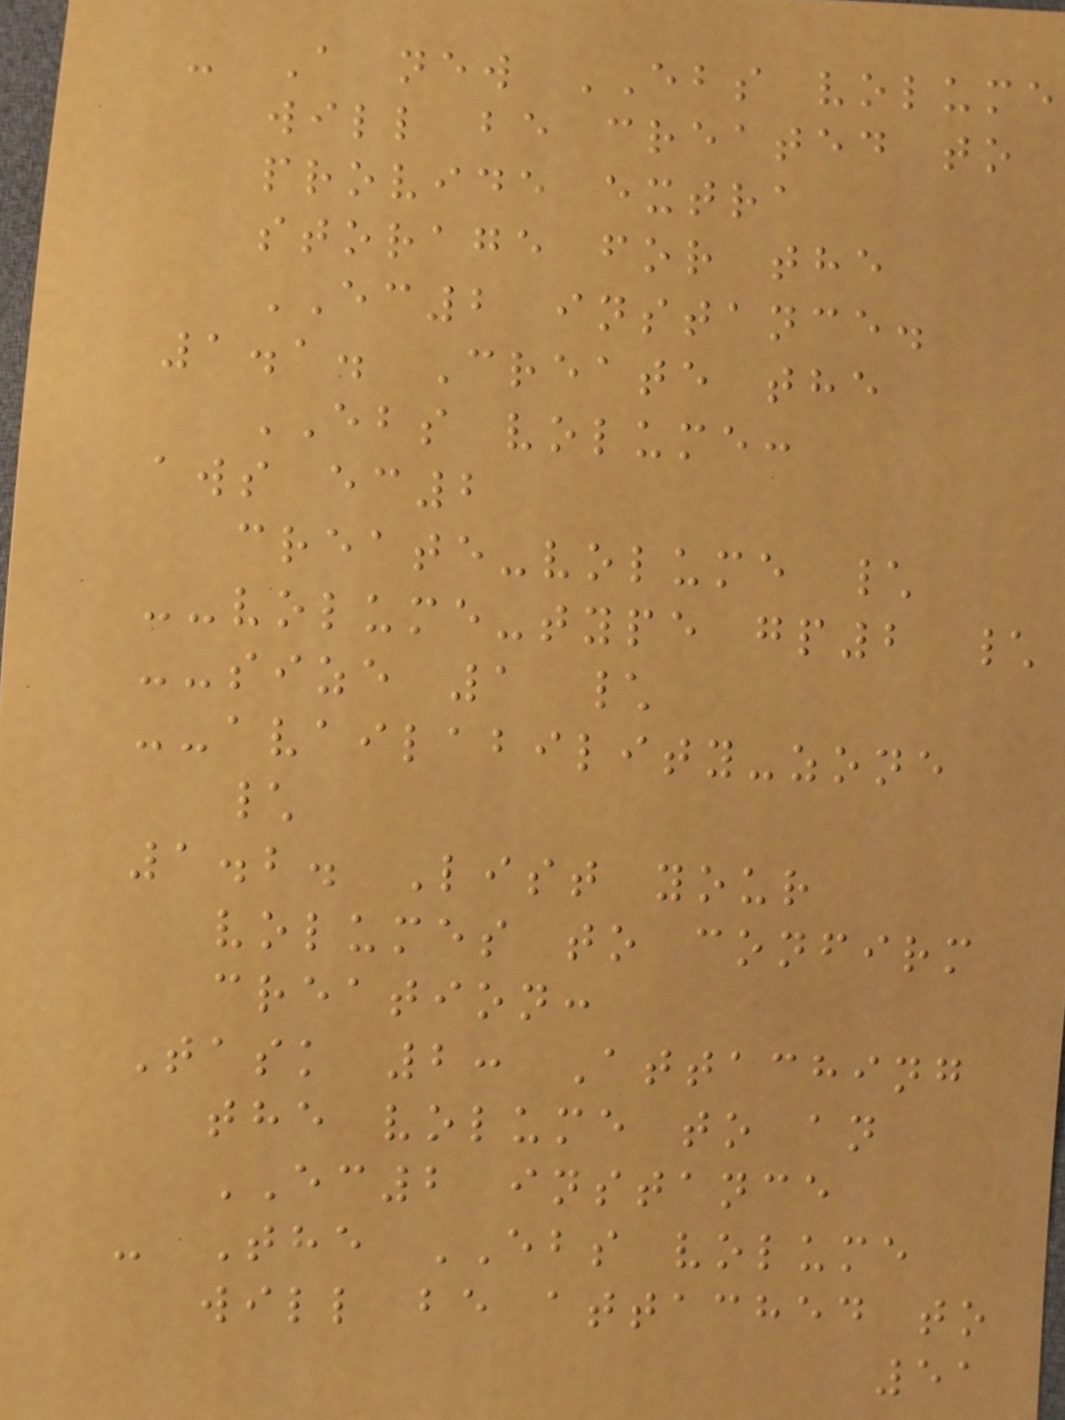- A new EBS volume
will be created to
provide extra
storage for the
EC2 instance.
1.1. Create the
EBS volume:
aws ec2
create-volume \
--volume-type gp2 \
--size 1 \
--availability-zone
\
1.2. List your
volumes to confirm
creation:
Task 2: Attaching
the volume to an
EC2 instance
- The EBS volume
will be attached to
51
